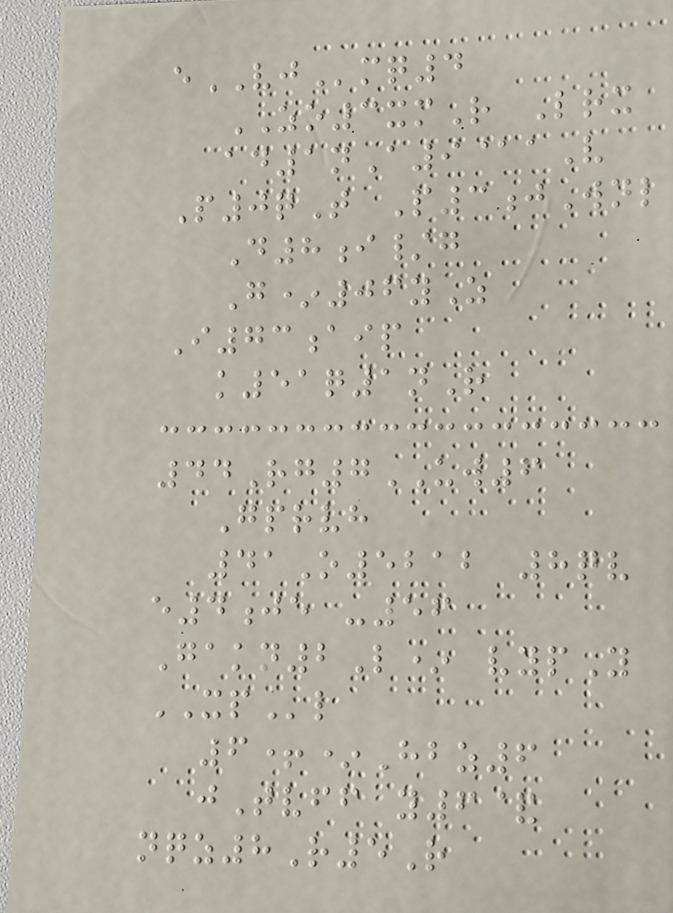eVJmq4
ZO3xmR Lrx
ad1nA9@aV
P0qT P3jWnl
D8i/g
G*06yZ
I73aip
k51q1nR
44Rg7UW6
Gprvh
41O5212 8qv
e4je -56
Gakn2L* vypY
XPl
6+*Hbz6
jTvff y6&
nqz8R5R
